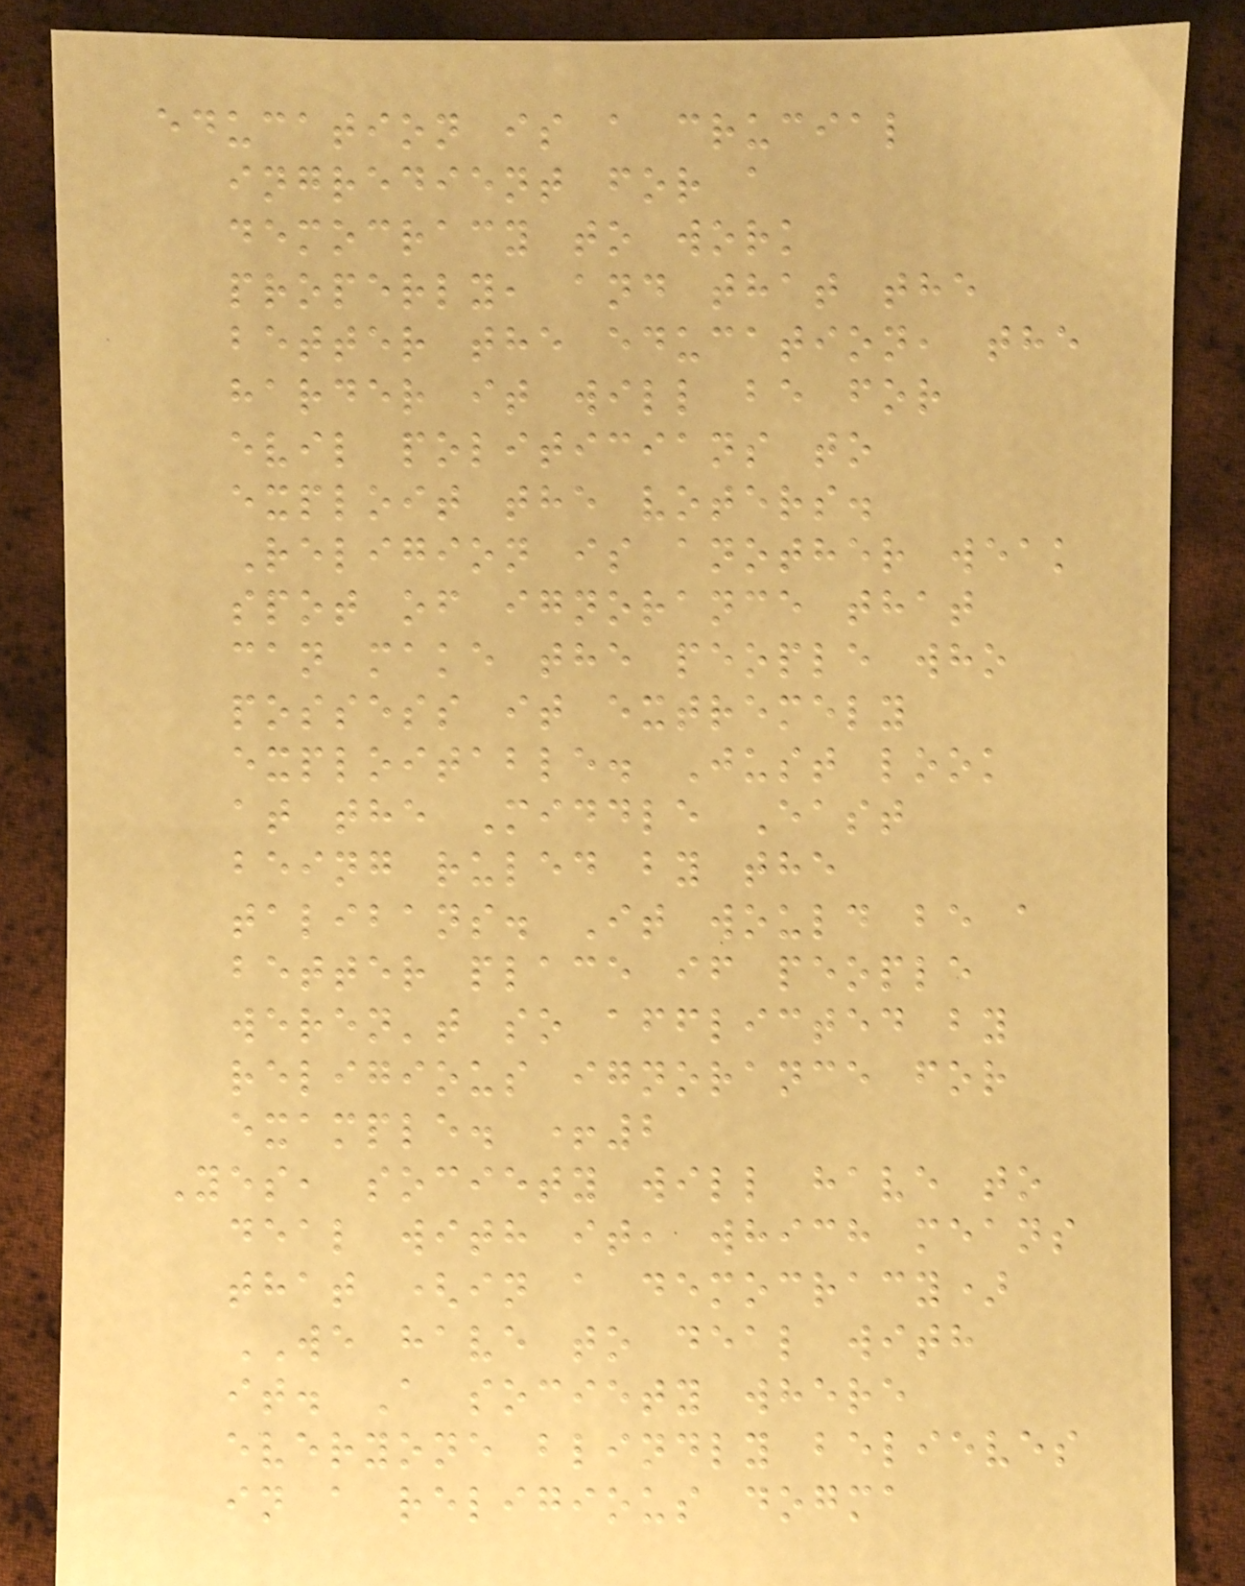education is a crucial
ingredient for a
democracy to work
properly, and that the
better the education, the
harder it will be for
evil politicians to
exploit the voters.
Religion is another weak
spot of ignorance that
can make the people who
possess it extremely
exploitable. Just look
at the Middle East
being ruled by the
talibans. It would be a
better place if people
weren't so afflicted by
religious ignorance for
example. +2
Yes, society will have to
deal with it, which means
that (in a democracy)
WE have to deal with
it. A society where
everyone blindly believes
in a religious dogma
